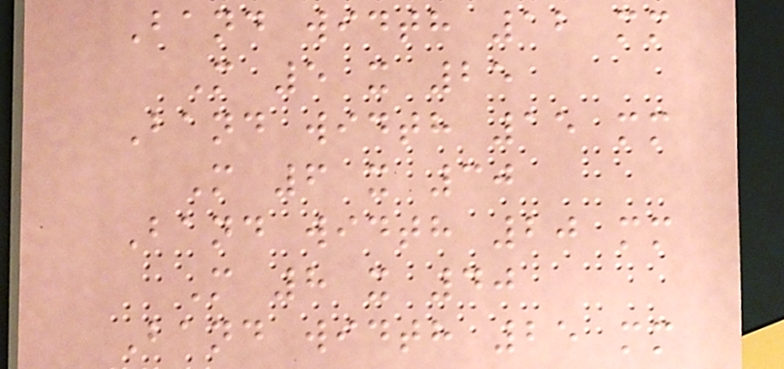Band width 12 mm
M 5 x 25
Band width 15 mm
M 6 x 30
Band width 20 mm
M 8 x 40
Band width 25 mm
